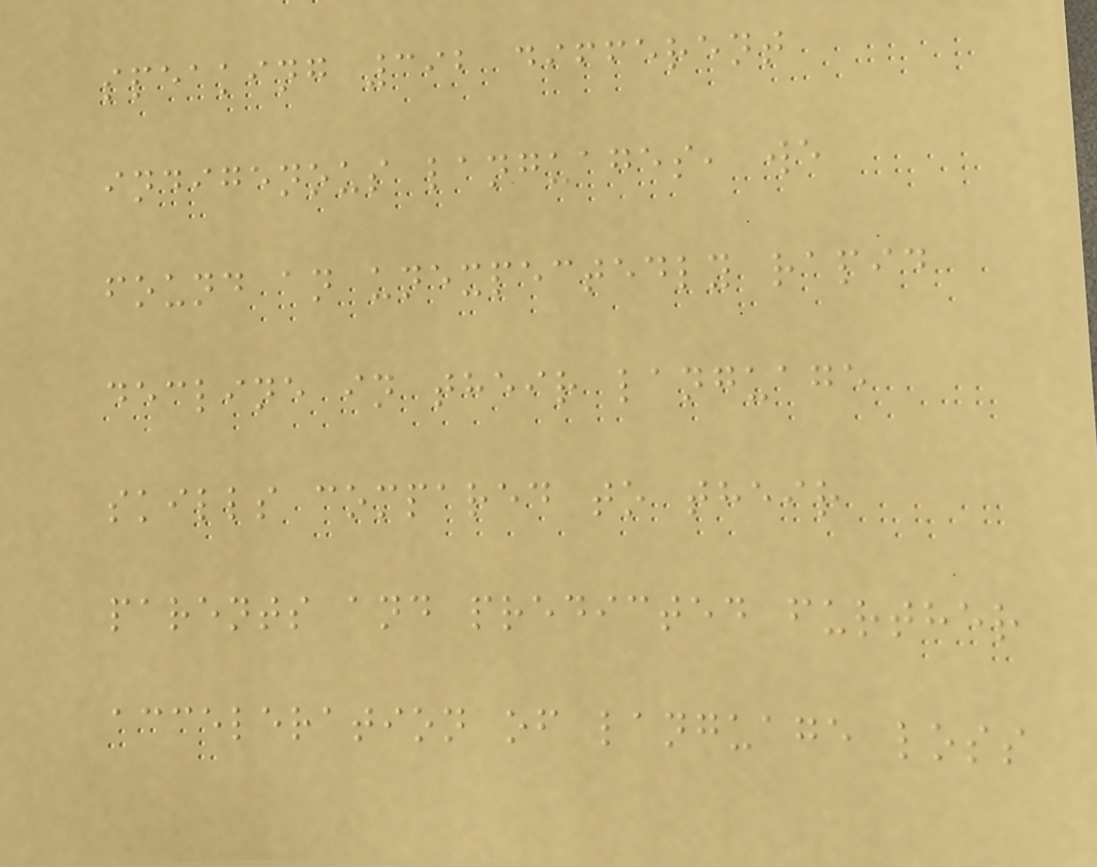speaking 392 different
indigenous languages, we
found an unexpectedly rapid
decline in their language
skills compared to their
parents and predicted further
acceleration of language loss
